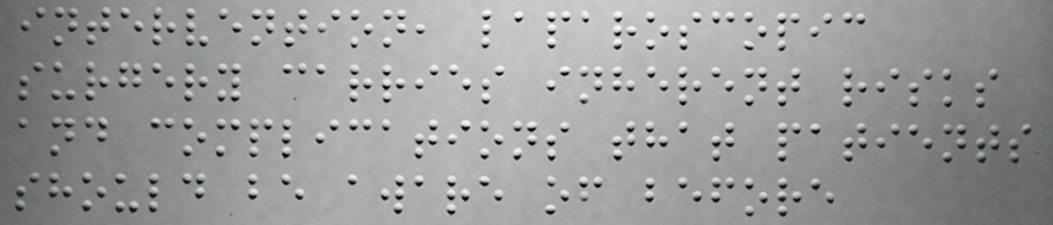intervention, laparoscopic
surgery carries inherent risks
and complications that patients
should be aware of before
